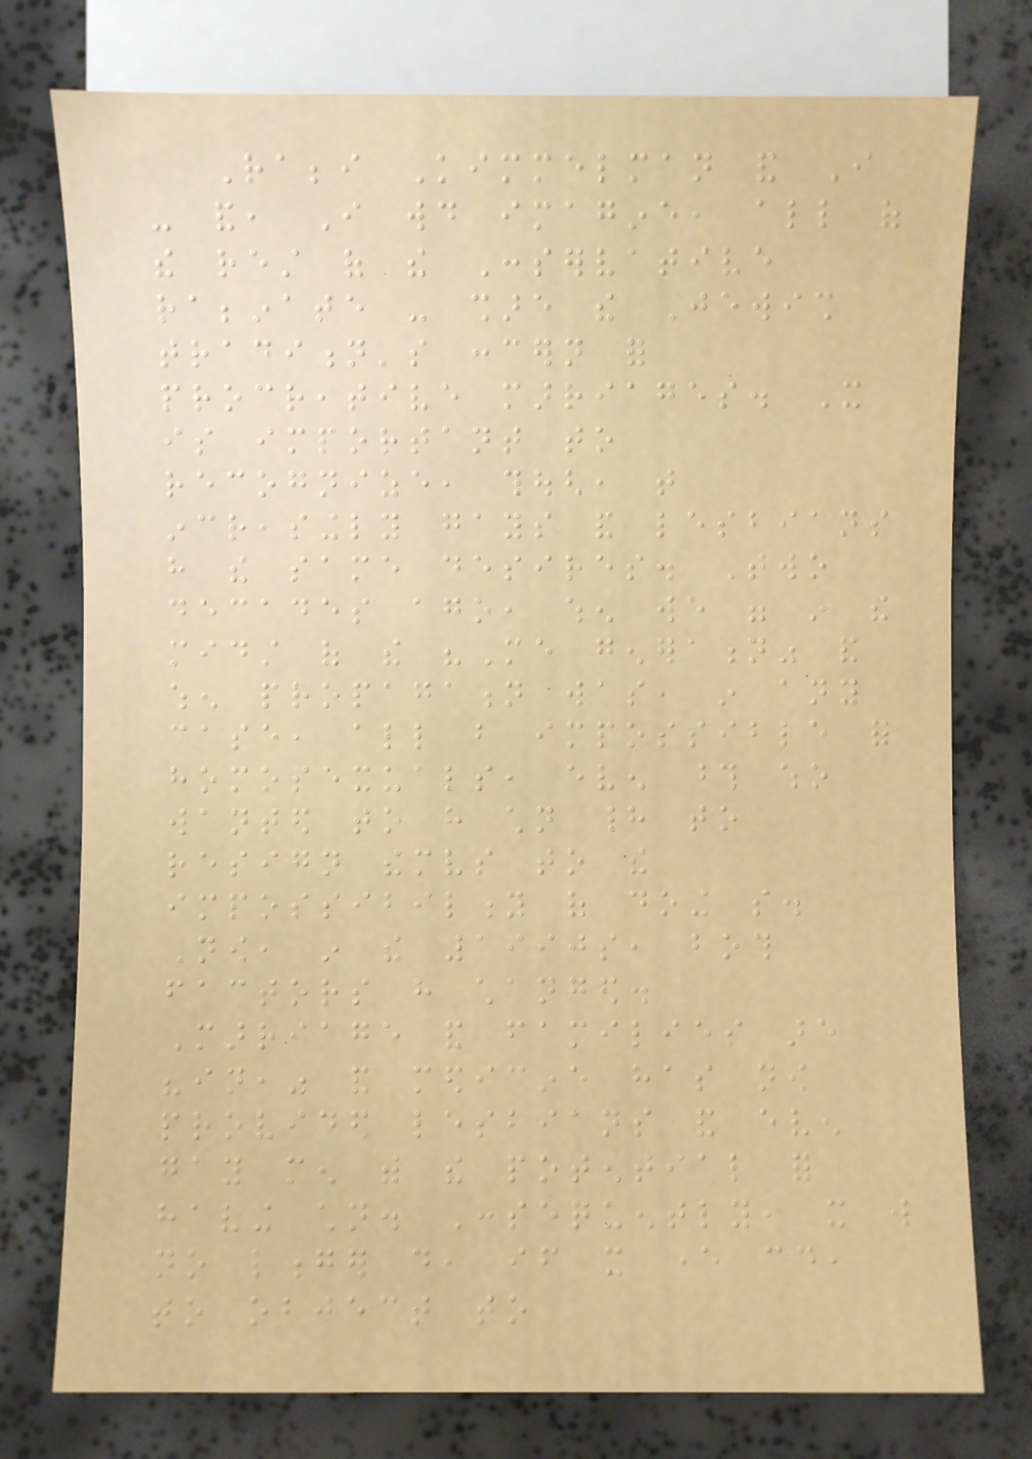Rabbi Kimmelman and I
- and, I would imagine, all of
the rest of the Conservative
rabbinate - share the Jewish
tradition's concern for
procreative marriages. It
is important to
recognize, though, that
increasingly gays and lesbians
have the same desires. Two
decades ago, when we were in the
midst of the "Me generation" and
when propagation was, in any
case, all but impossible for
homosexuals, even those who
wanted to have children had to
resign themselves to the
impossibility of doing so.
Now, in the 1990s, both
factors have changed.
Marriage and families are
"in," and medicine has now
provided lesbians and even
gay men with the potential for
having children. Consequently, it will
no longer do, if it ever could,
to object to
